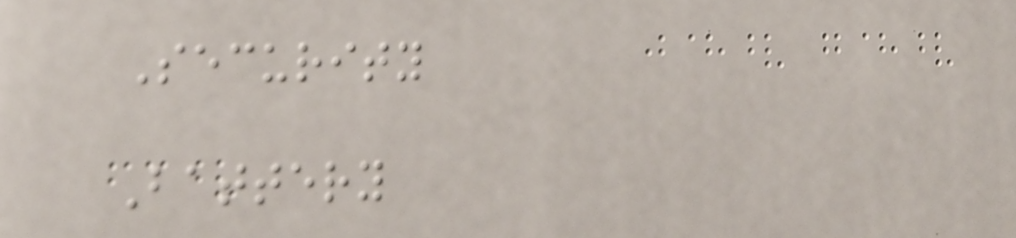Security
Battery
